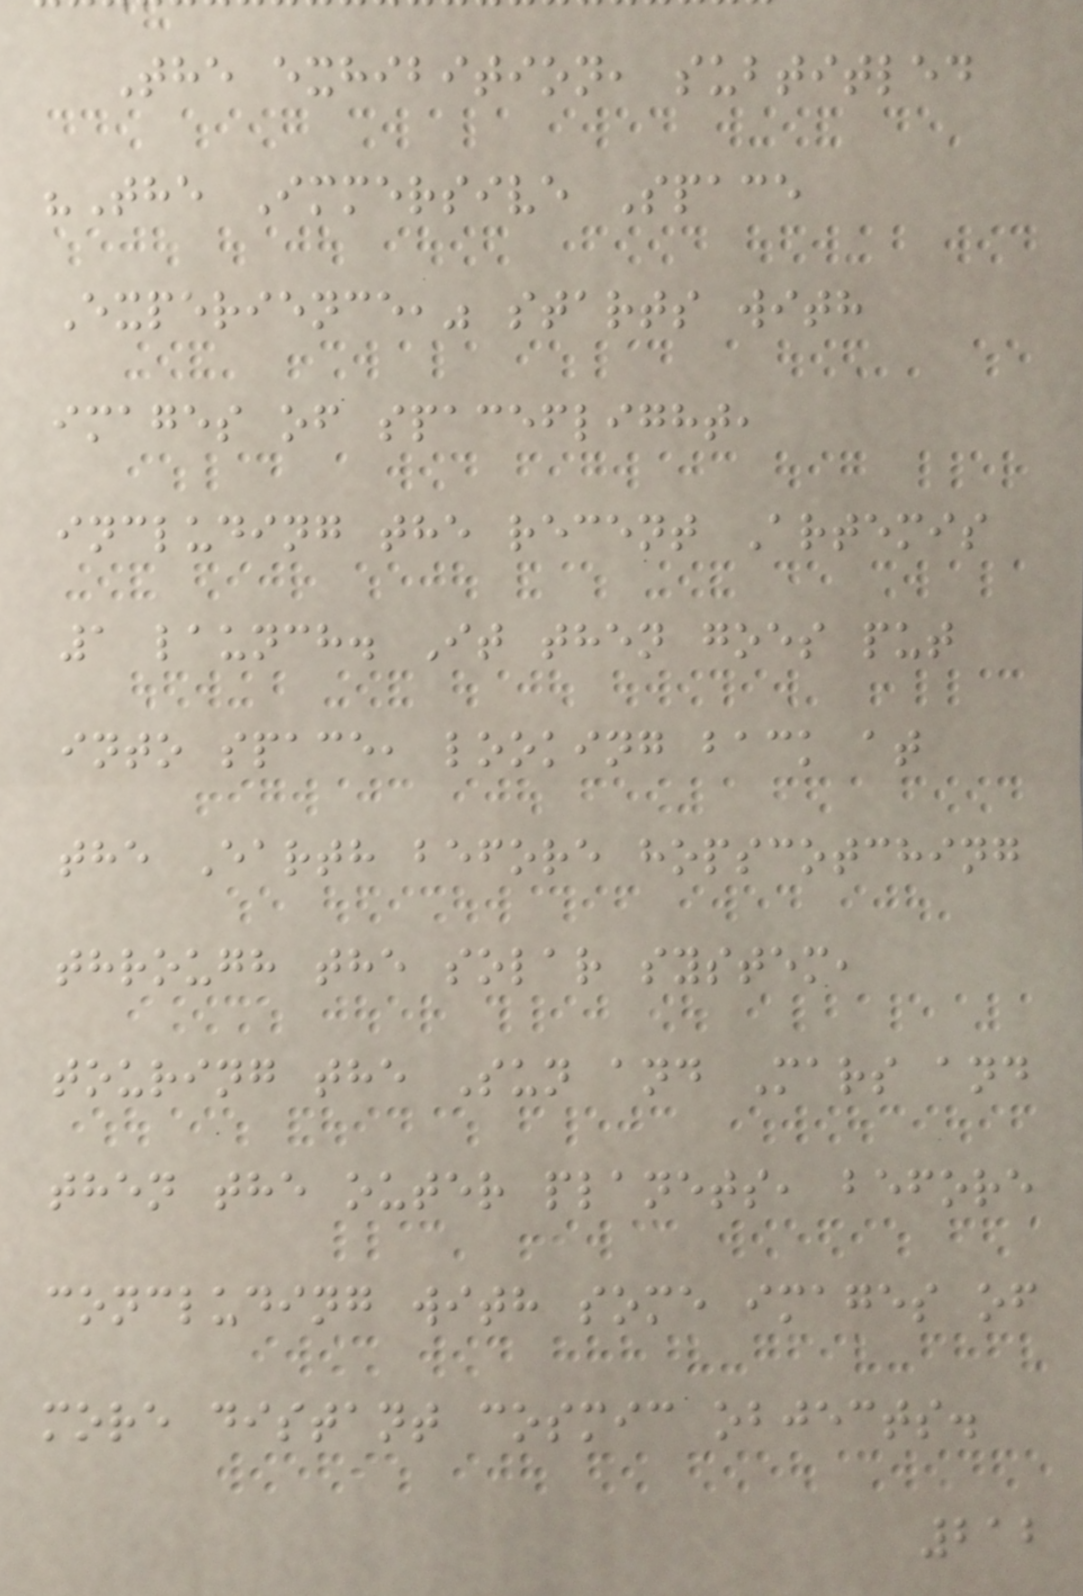The exhibition, subtitled
"The Immersive Space
Experience," starts with
images of spaceflight,
including the recent Artemis
1 launch. It then goes put
into space, looking back at
the Earth before hopscotching
through the solar system,
touring the Sun and Mars and
then the outer planets, before
concluding with some images of
more distant cosmic objects.
212
